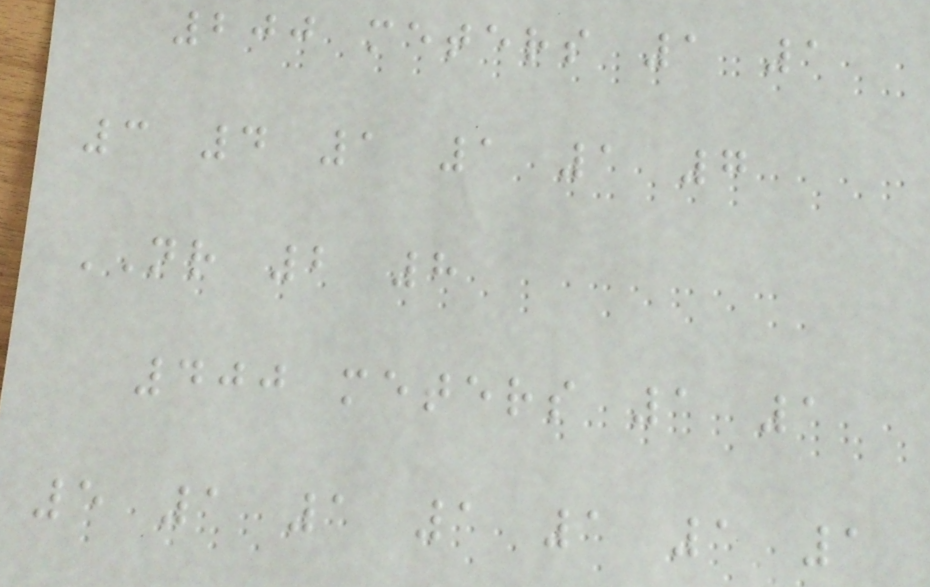200 meters 1 1
3 4 1 1 1 7
NR 2 8
400 meters 1 1
5 1 1 1 1 1 1
